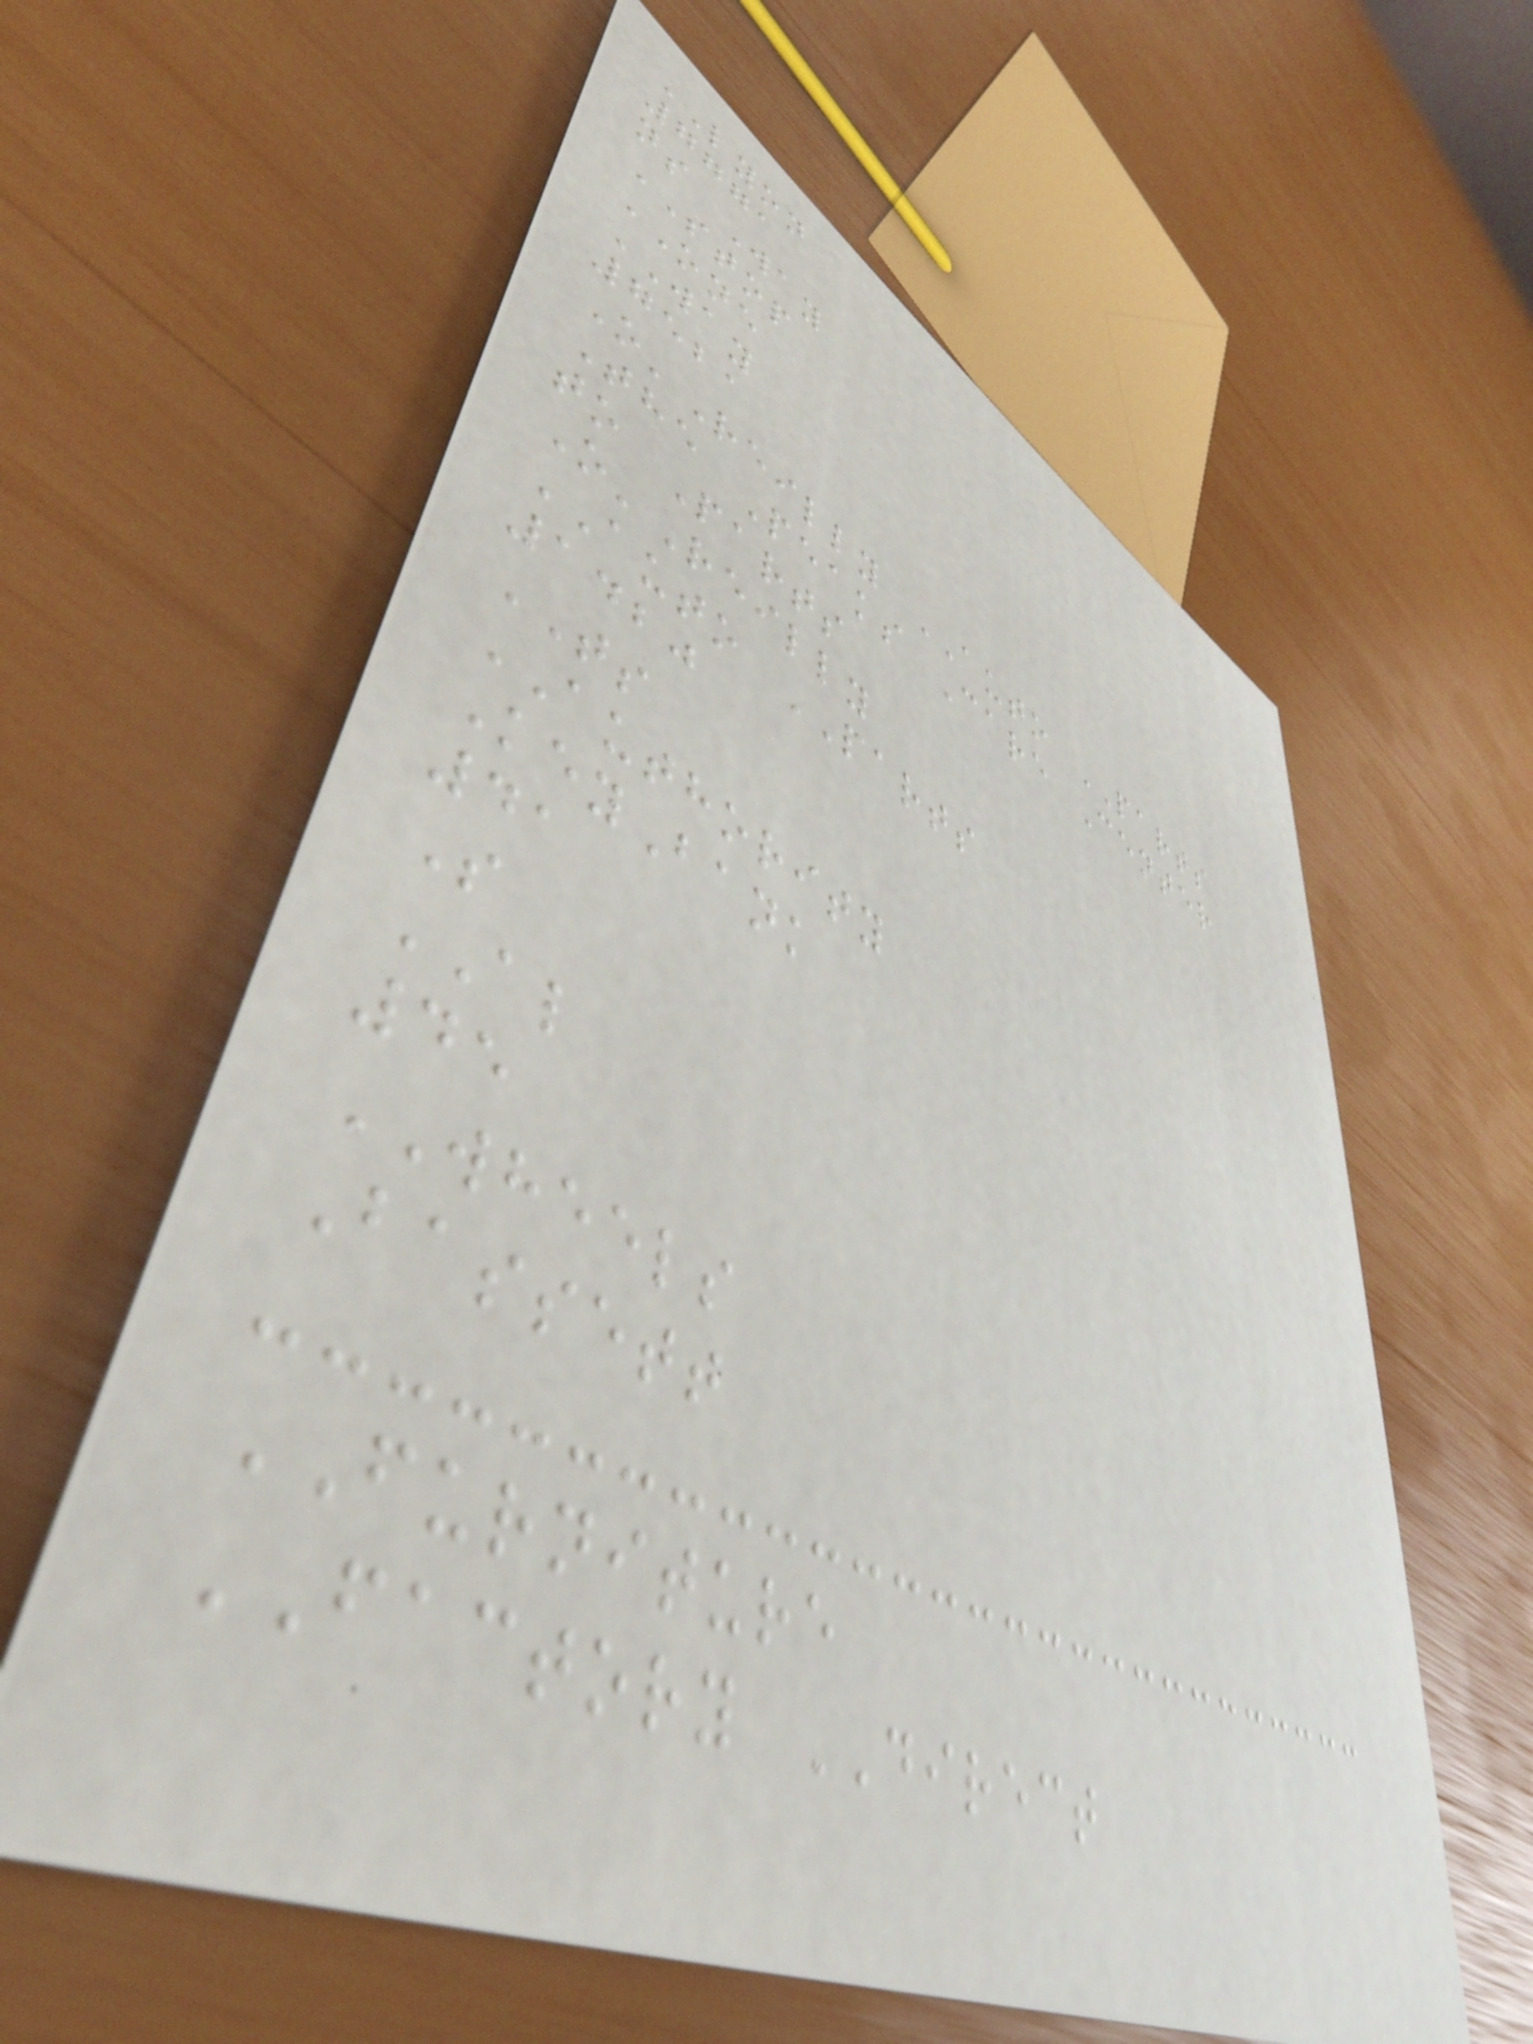LYON
7771
ns Way
STOP
ONE
WAY
7521
O'Reilly AUTO PARTS
The Peaks Care Center
to Parts
O'Reilly
AUTO PARTS
1420
TS
AUTHORITY
KeyBank
41
S
AL
45
WHEELS
Bassett
FURNITURE
FACTORY DIRECT
